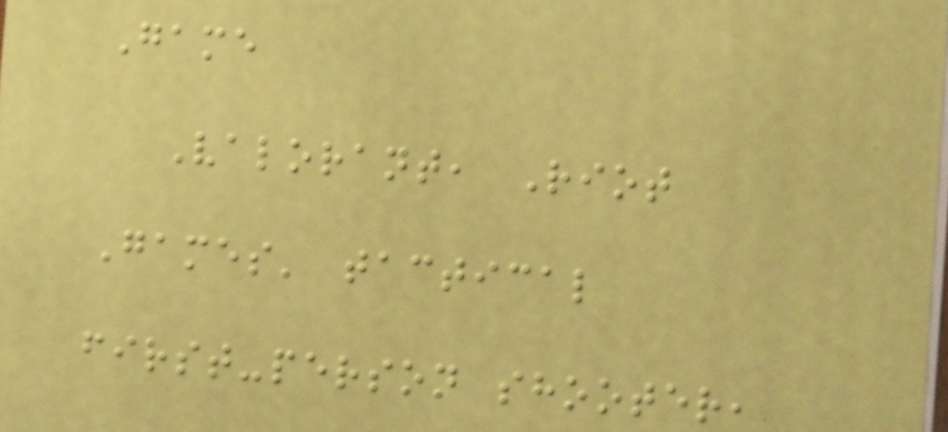Game
Valorant, Riot
Games' tactical
first-person shooter,
